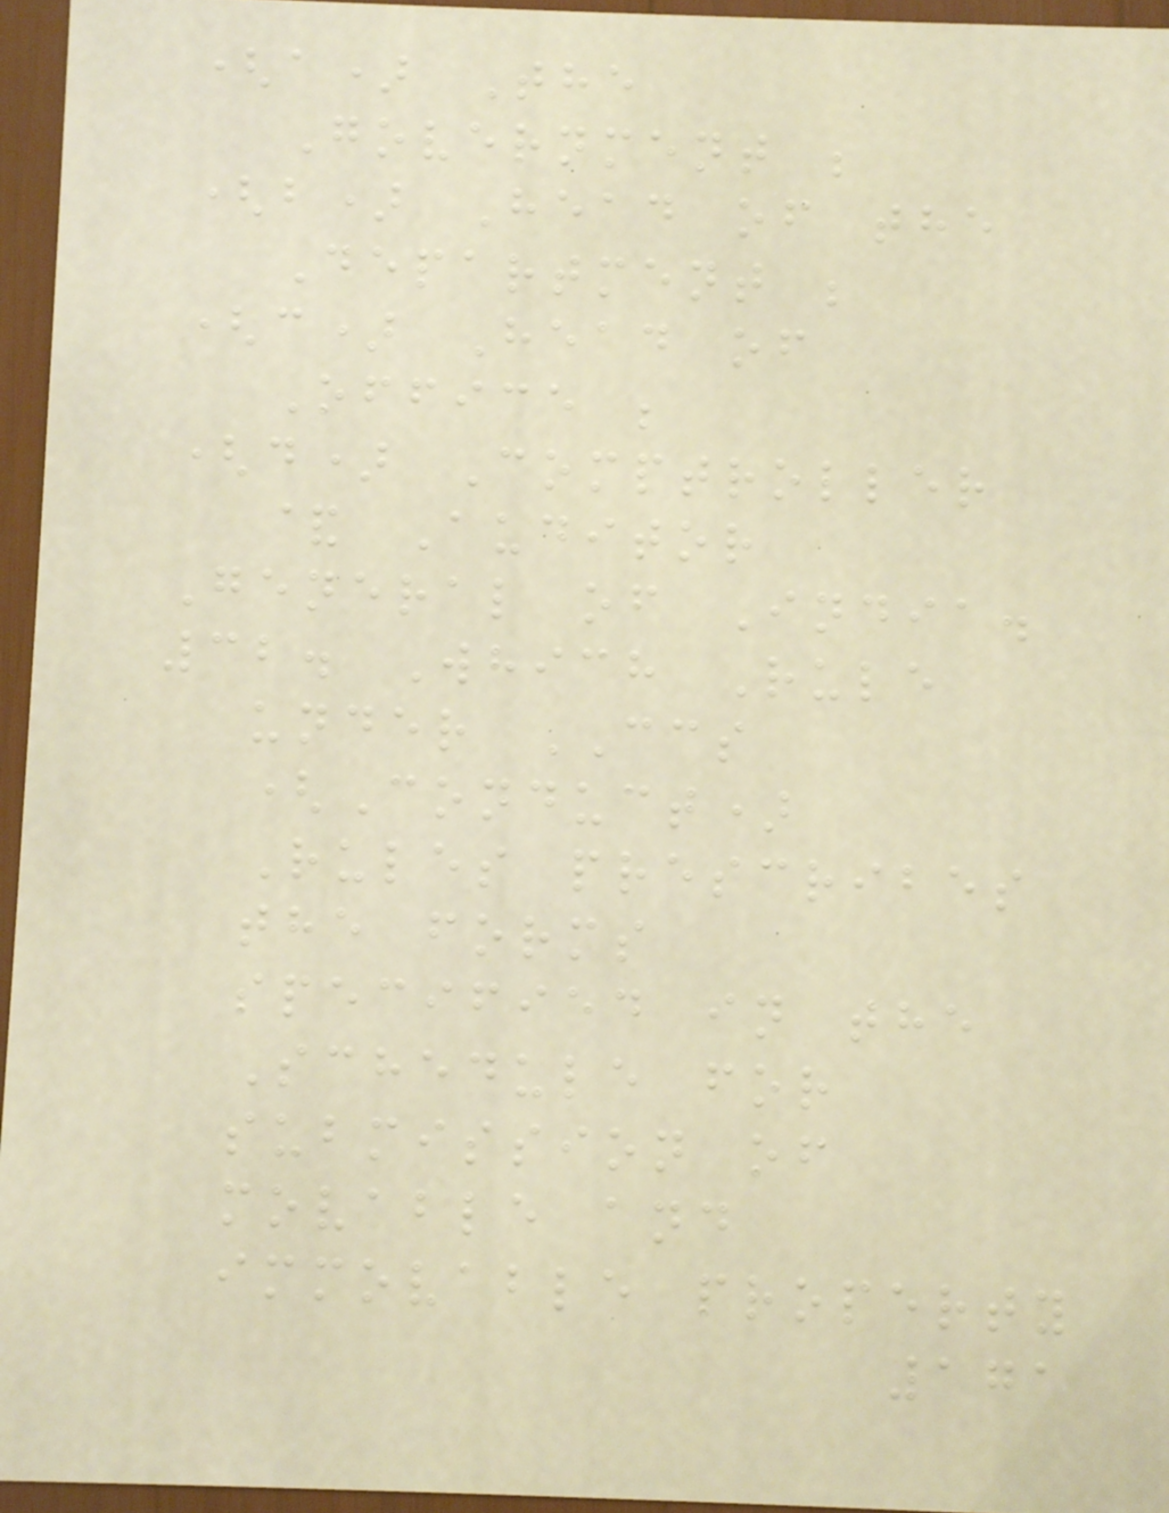(a) The
Government ;
(b) Head of the
Department ;
(c) Head of
Office ;
(d) Comptroller
& Auditor
General of India.
32. Which Rule
under CCS
(Conduct)
Rules prescribes
the forms
specified in the
Schedule for
submission of
movable and
immovable property
171
